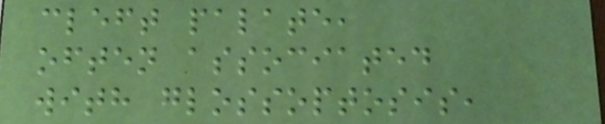cleft palate,
often associated
with glossoptosis,
